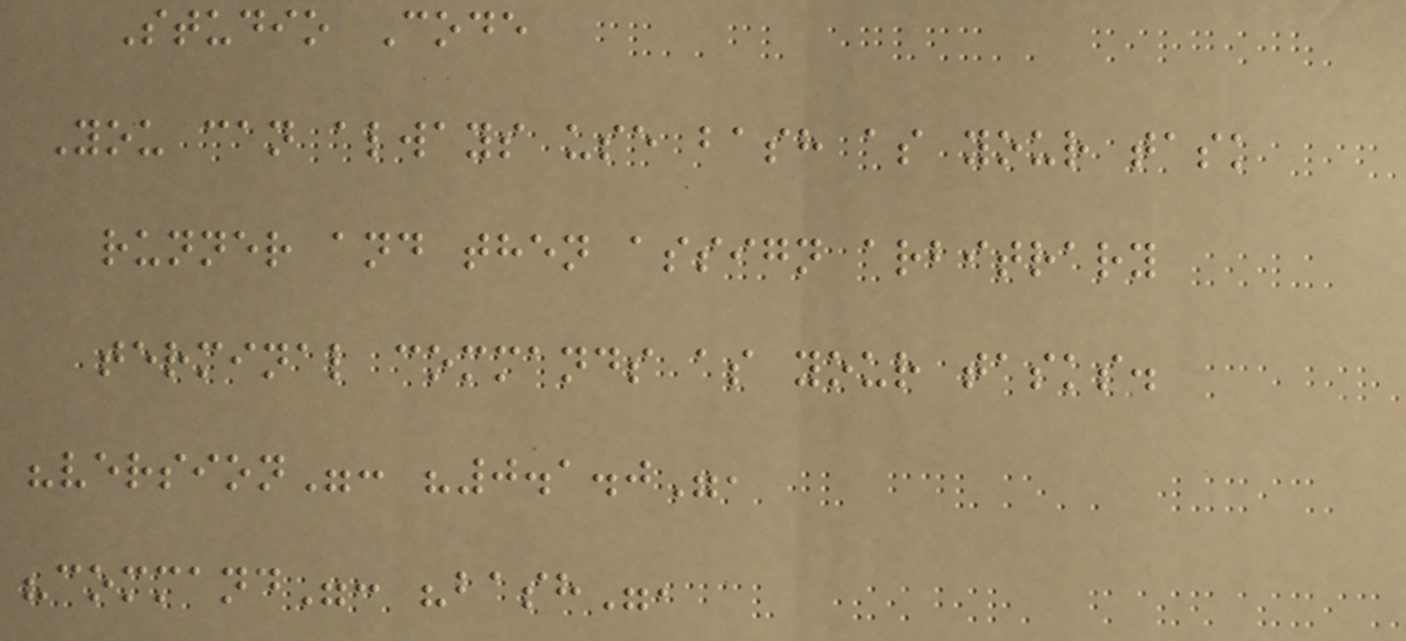Studio Code
You can always use bash as your task
runner and then assign arbitrary
terminal commands as your tasks.
"version": "0.1.0",
"command": "bash",
